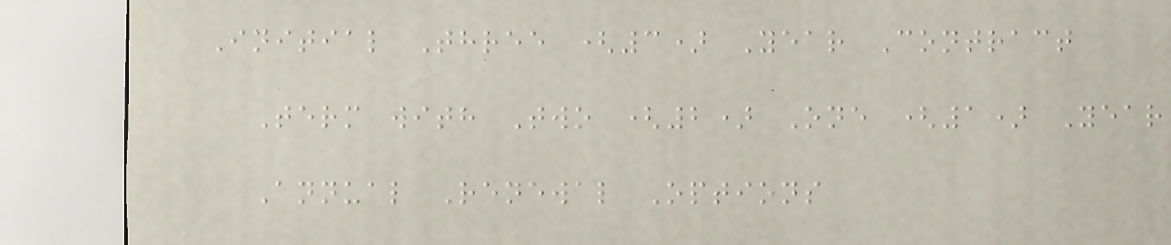Initial Three (3) Year Contract
Term with Two (2) One (1) Year
Annual Renewal Options
